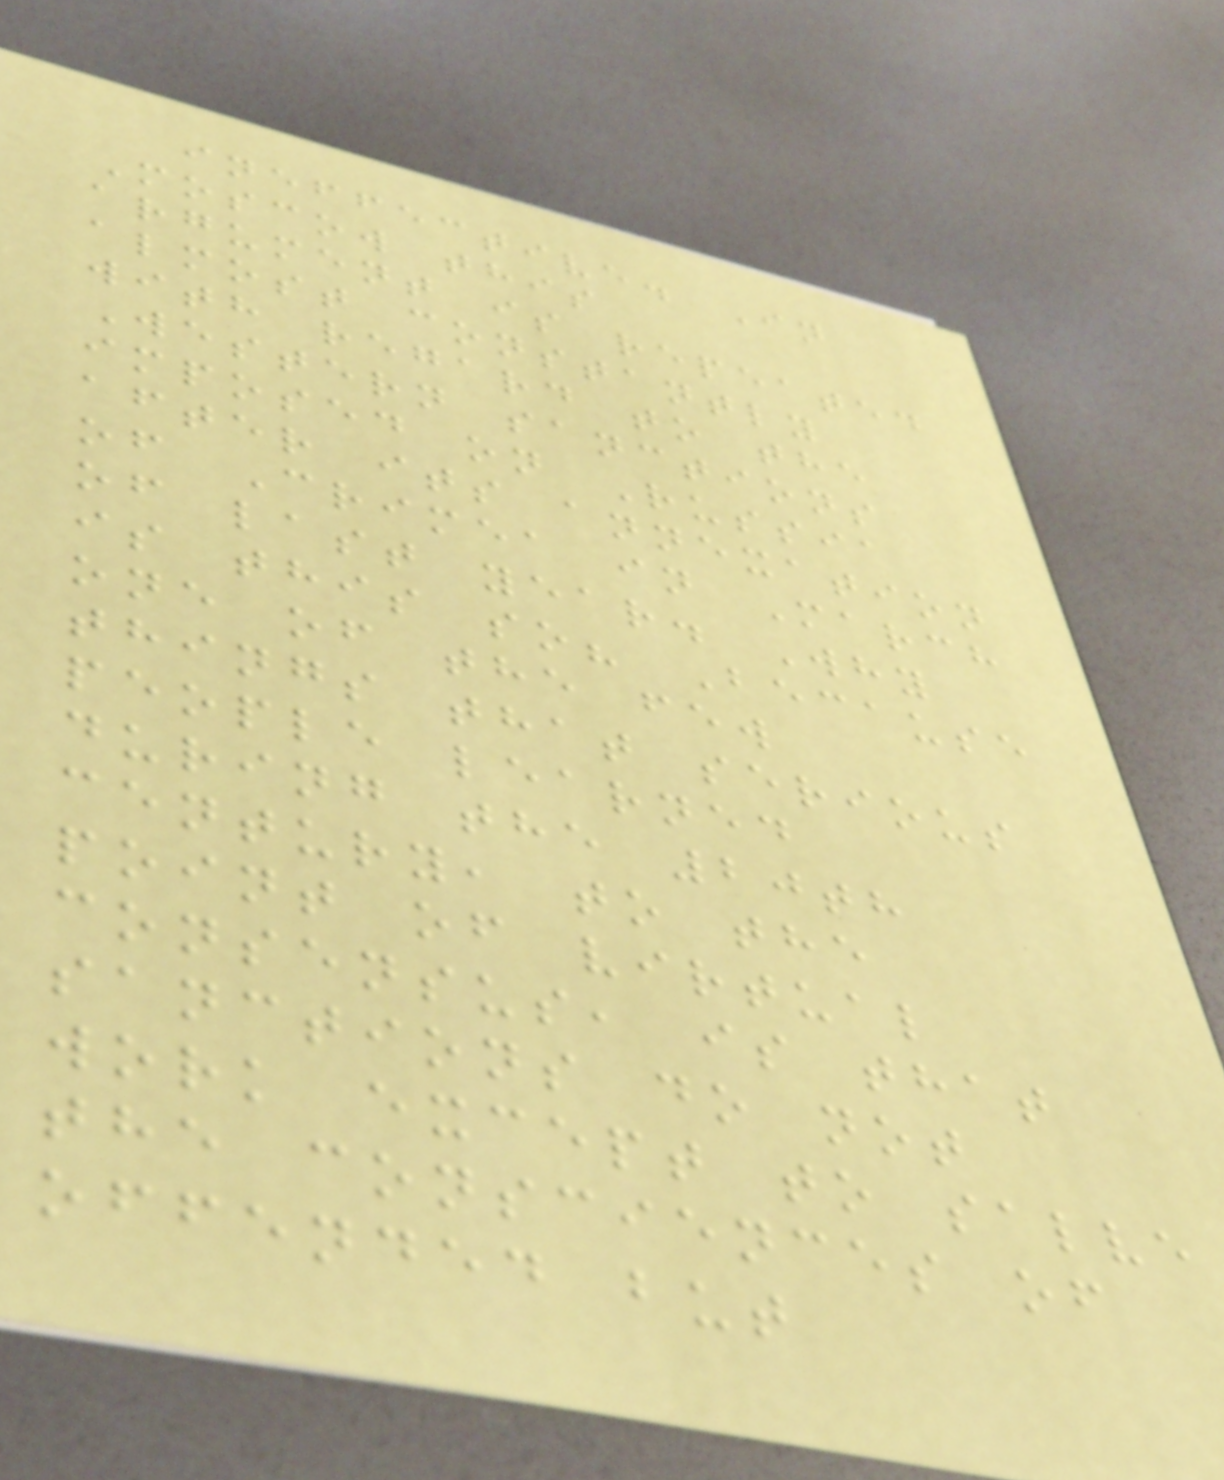ineffective. In
Moscow this
argument is repeated
almost constantly
with regard to the
Western sanctions
imposed on Russia
after its annexation
of Crimea in March
of last year. Why
is this so? Because
one of the few
things that serious
people learned
during the 20th
century, to the
point of virtual
consensus, is that
sanctions do not
work except to salve
the consciences of
offended but
